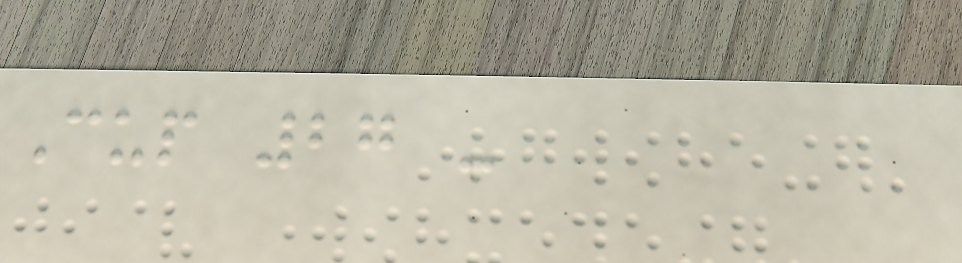Cup 27 -
